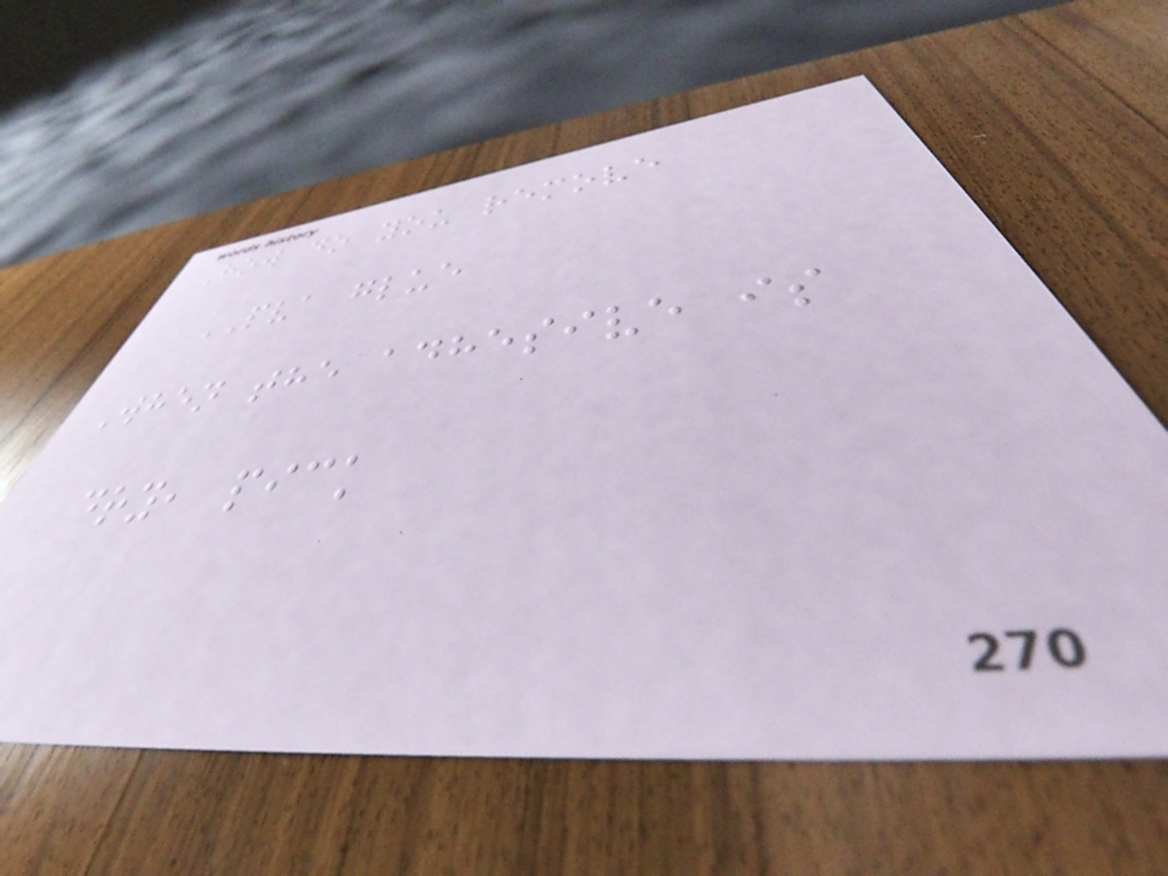How do you remove
PVA glue
When the adhesive is
dry, pick
